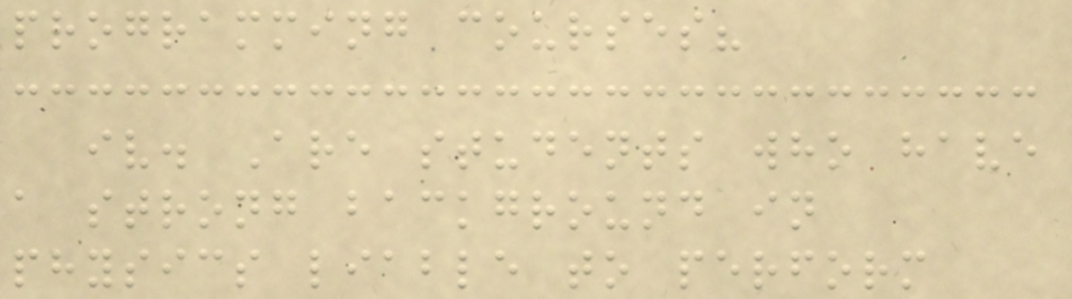programming courses?
iv. Are students who have
a strong background in
physics liable to perform
